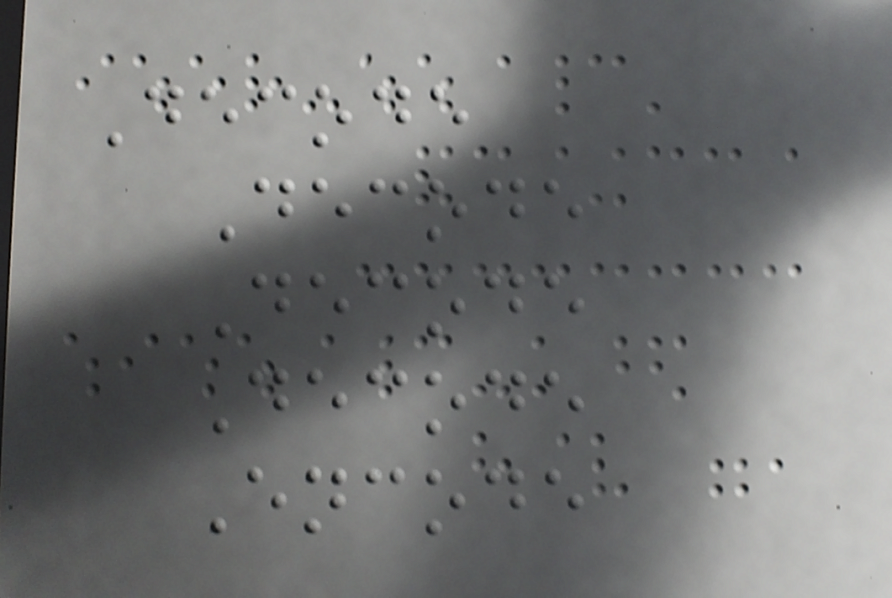Decode
Decode
Decode
Decode
Encode
